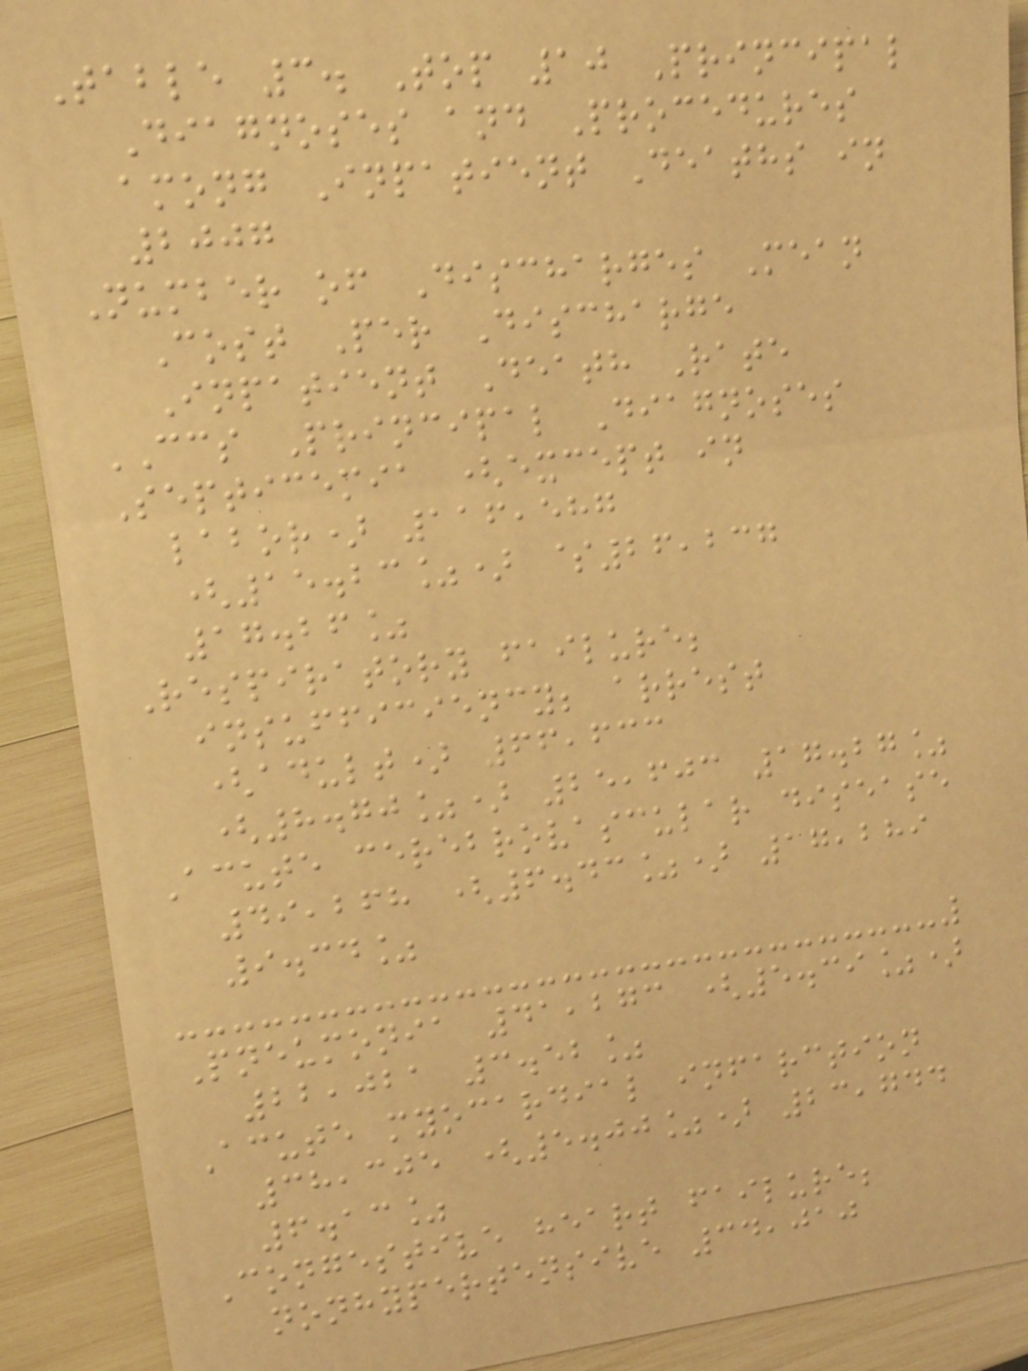Table 3. Top 10 Principal
Diagnoses and Procedures
among Inpatient Deaths in
2007
Number of Discharges Mean
Cost Per Discharge
Inpatient Death Rate
CCS Principal Diagnoses
Septicemia (except in
labor) 116,587
(15.23%) $26,237
17.26%
Respiratory failure;
insufficiency; arrest
(adult) 66,633
(8.70%) 25,603 17.27%
Acute cerebrovascular disease
49,268 (6.43%) 17,289
9.34%
Pneumonia 41,273 (5.39%)
22,021 3.52%
Acute myocardial infarction
38,305 (5.00%) 23,744
6.13%
Congestive heart failure;
nonhypertensive 34,010
